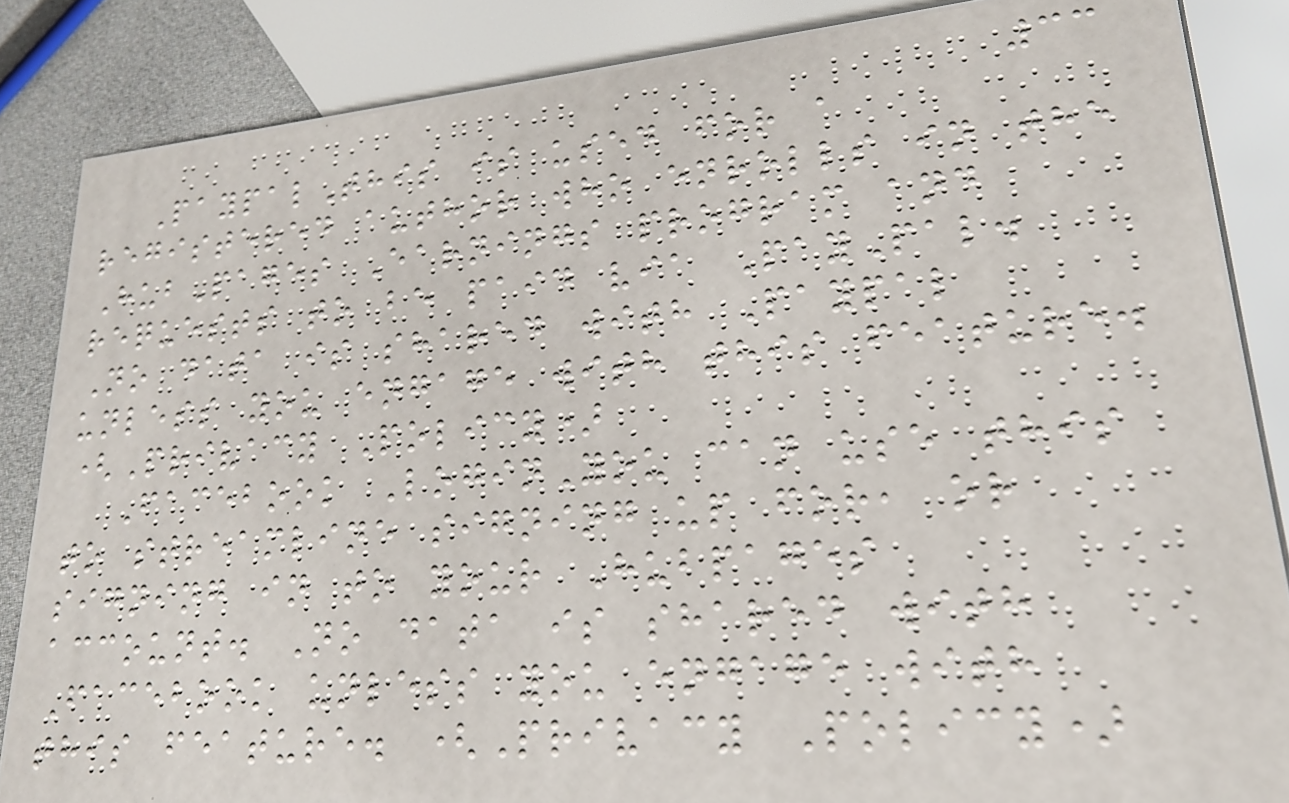33
PaypalThis is used for a
registered author who enrolls in the
HubPages Earnings program and
requests to be paid via PayPal.
No data is shared with Paypal
unless you engage with this feature.
(Privacy Policy)
Facebook LoginYou can use this
to streamline signing up for, or
signing in to your Hubpages
account. No data is shared with
Facebook unless you engage with
this feature. (Privacy Policy)
